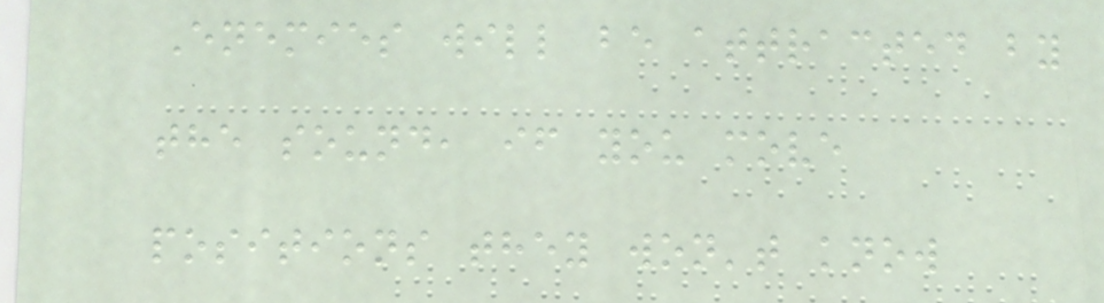Enemies will be attracted by
the sound, if you move
positions they won't know
